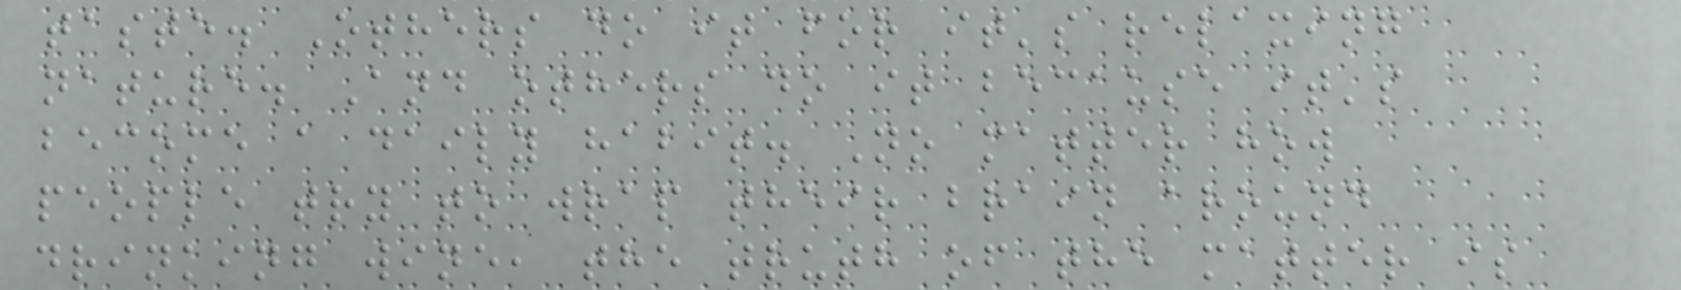taste. Others do it for it's relaxing
nature. And others do it because it's
become a daily habit. No matter how
people try to wrap their brain around
drinking wine, the truth of the matter is
